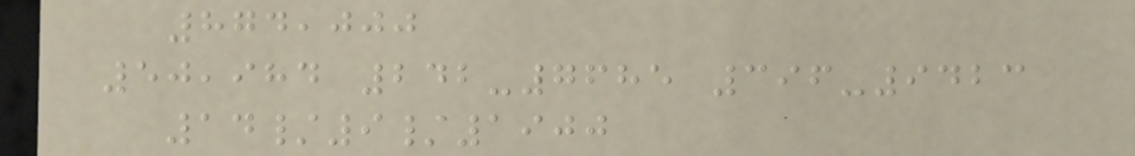874,000
50,984 242-7685 396-9423
14/9/1900
